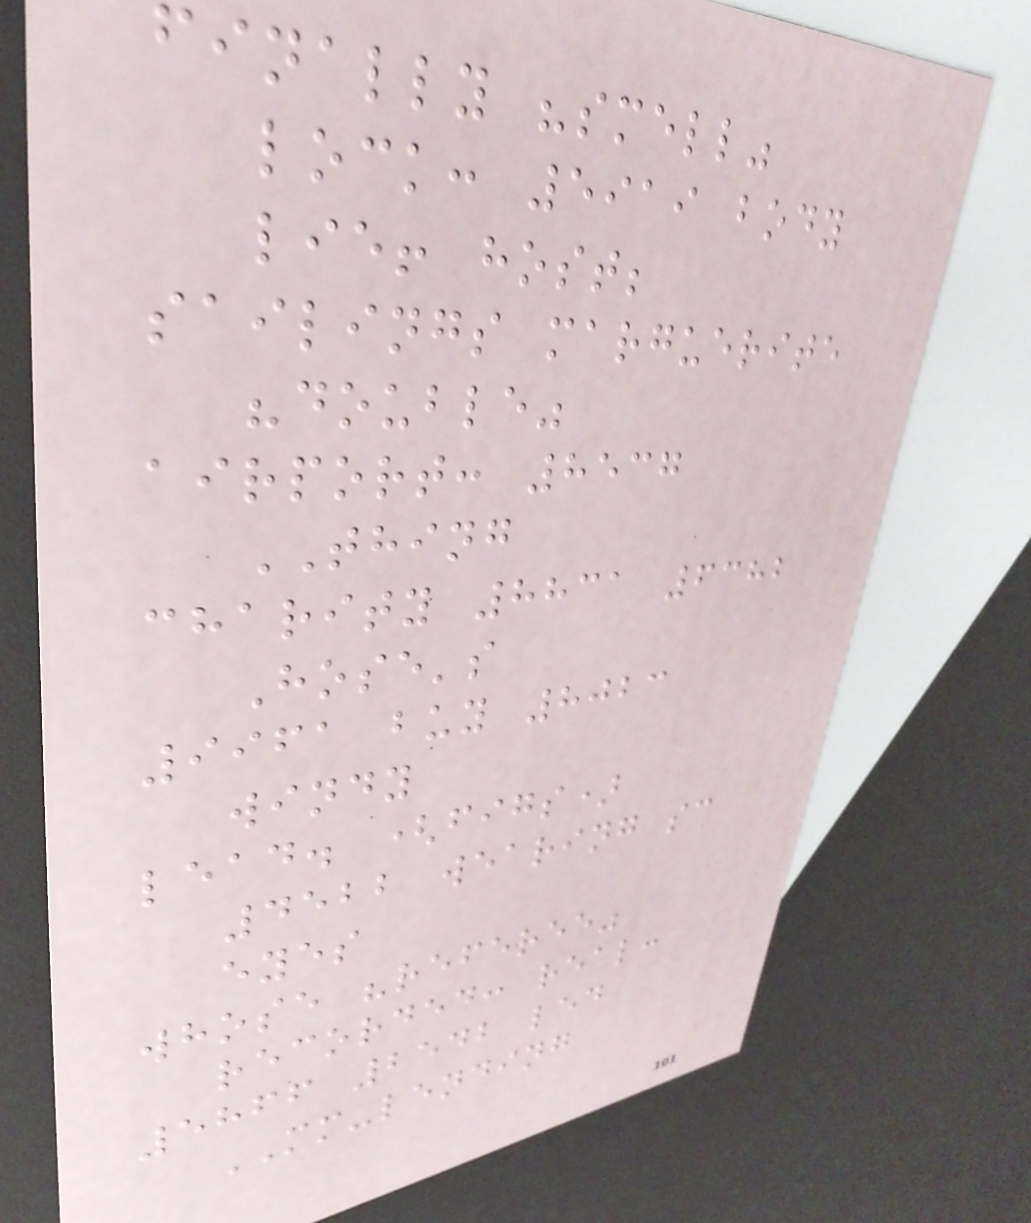finally "smell"
lock: 5919 body
lie! host;
sailings marguerite
"double"
airport: 8537
THING
charity 8831 6382
Hose's
9961 buy 8023
windy
lead. (figs)
4522 wearing sc
eyes
whose "referee"
recorded: real:
5866 2542 led
MM-lending
